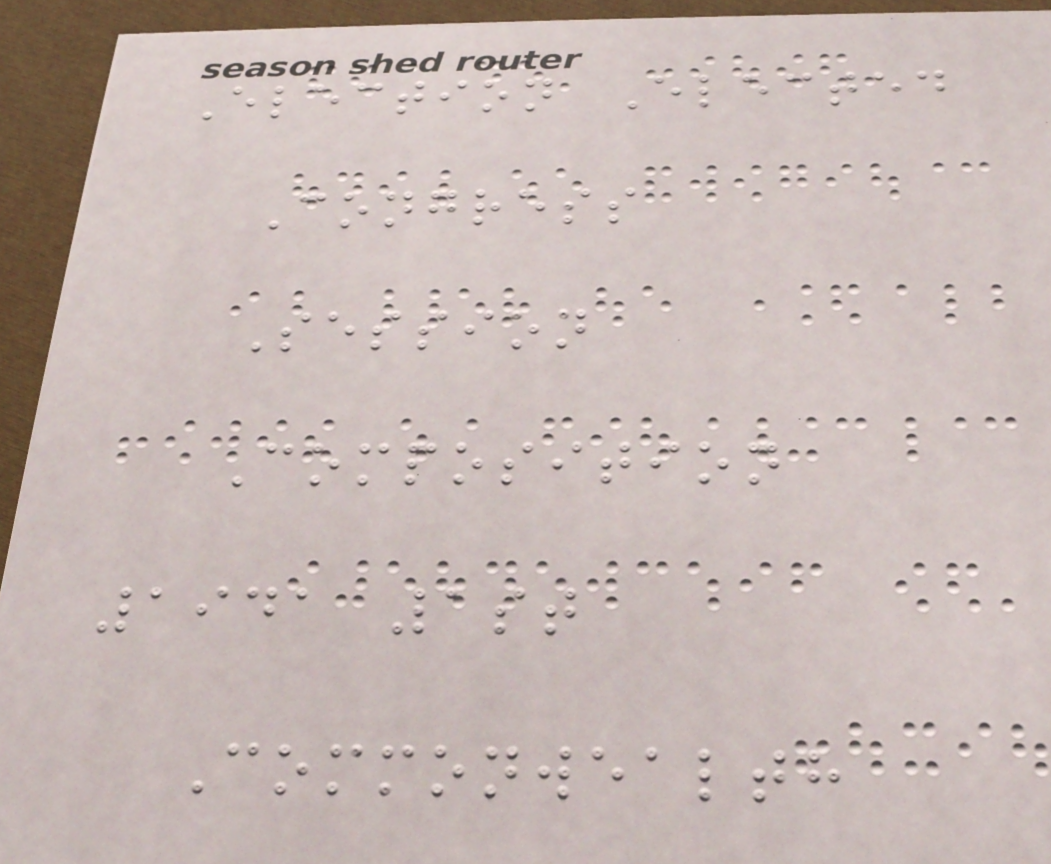Election Elected
Congress
Session
Composition
1941 1st
Commonwealth
